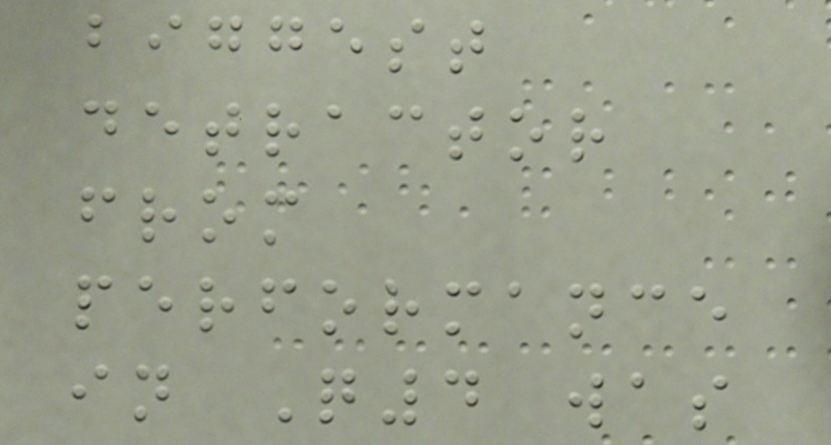biggest
detractor
from
performance
in Q4 was
